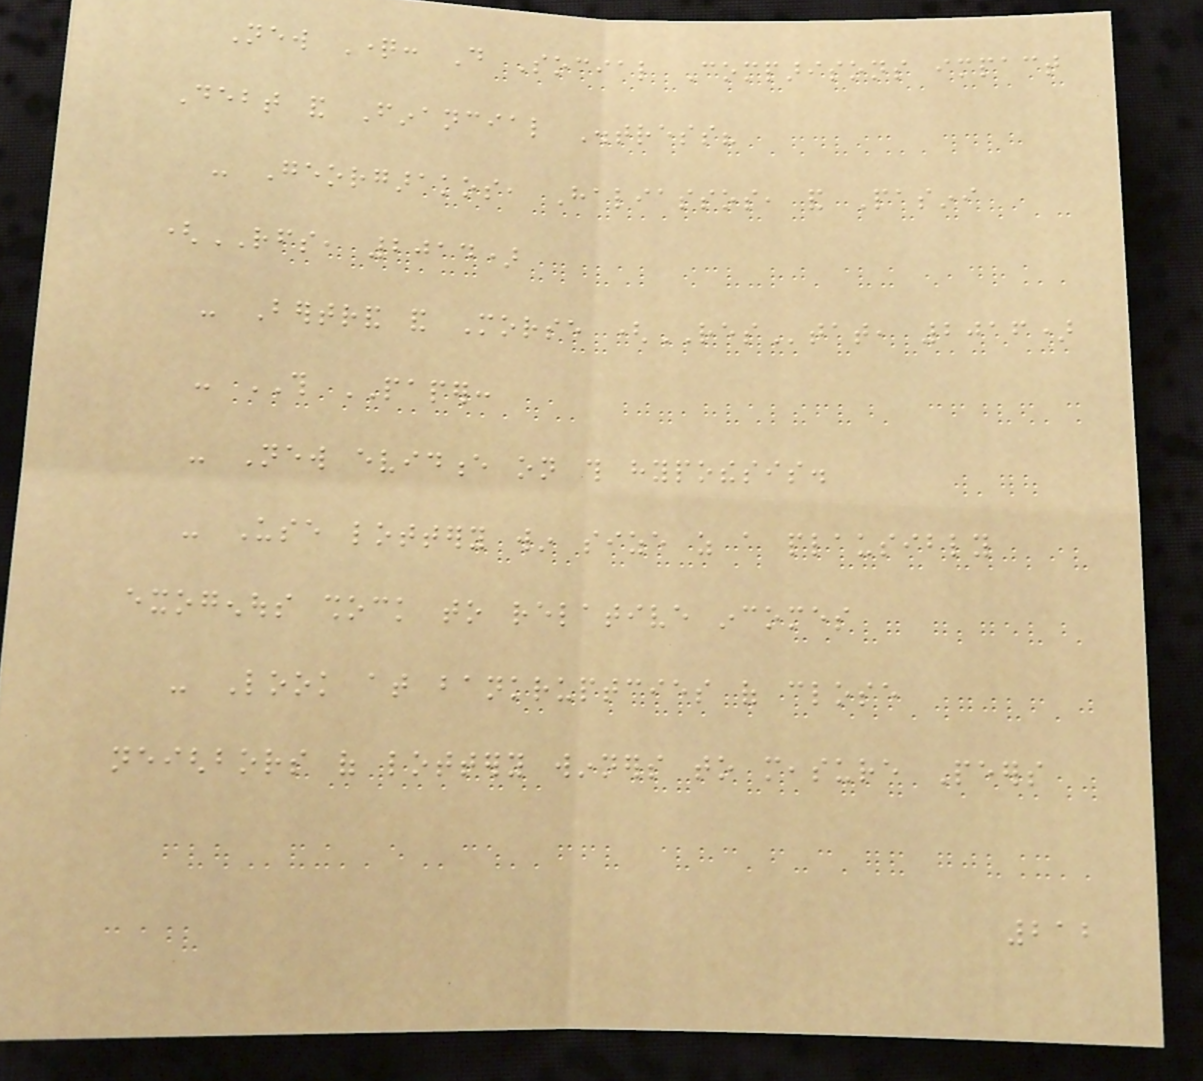New Question: Do Social Comparisons impact
Debt and Financial Distress?
- Georgarakos, Haliassos, and Pasini
(RFS, 2014)
- Bertrand and Morse (REStat, 2016)
- THIS PAPER:
- New evidence on this hypothesis.
- Use lottery win size as a plausibly
exogenous shock to relative incomes
- Look at bankruptcies of close
neighbors of lottery winners to measure Peers
212
